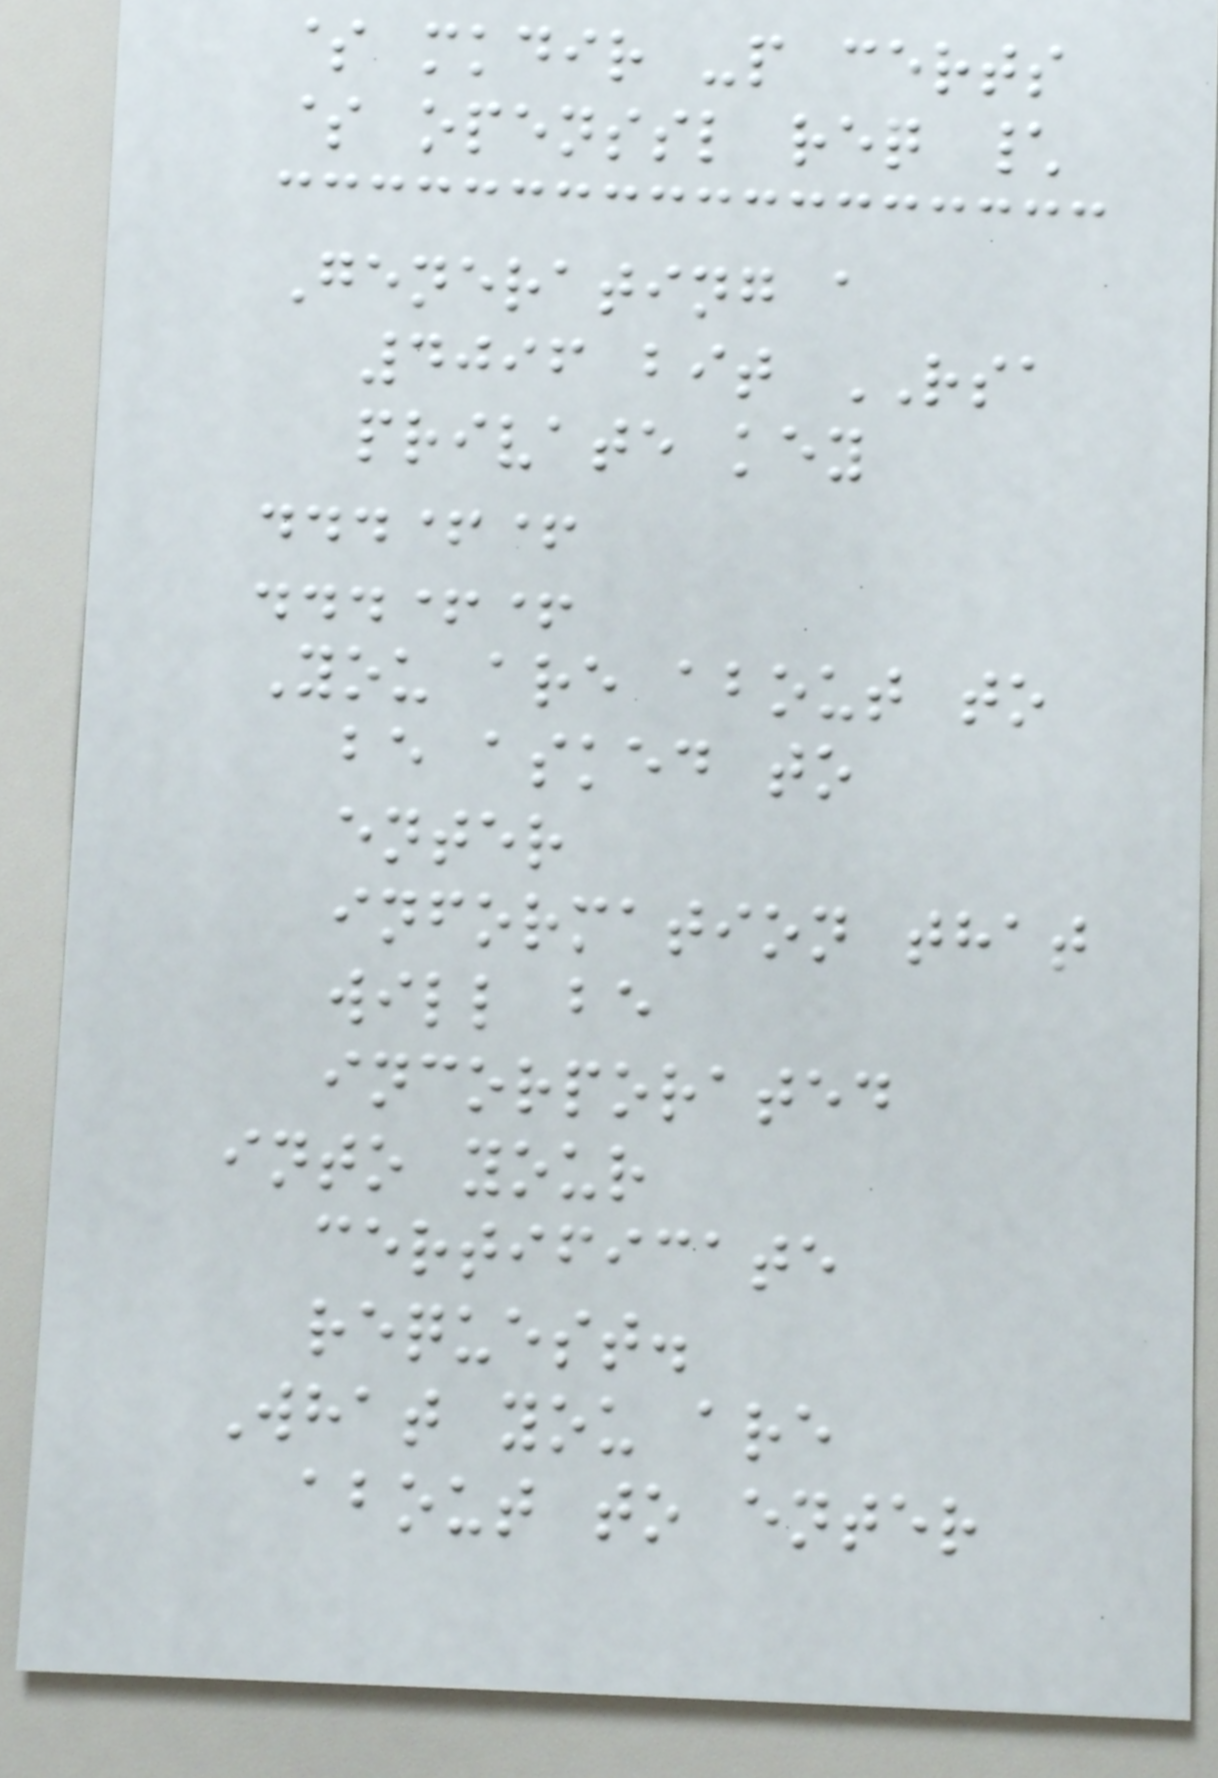$ mkdir -p certs
$ openssl req \
Generating a
4096 bit RSA
private key
...++
...++
You are about to
be asked to
enter
information that
will be
incorporated
into your
certificate
request.
What you are
about to enter
